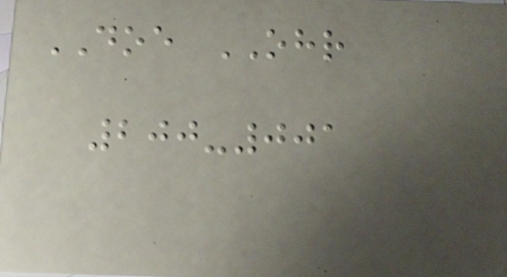DOE OHR
200-001
